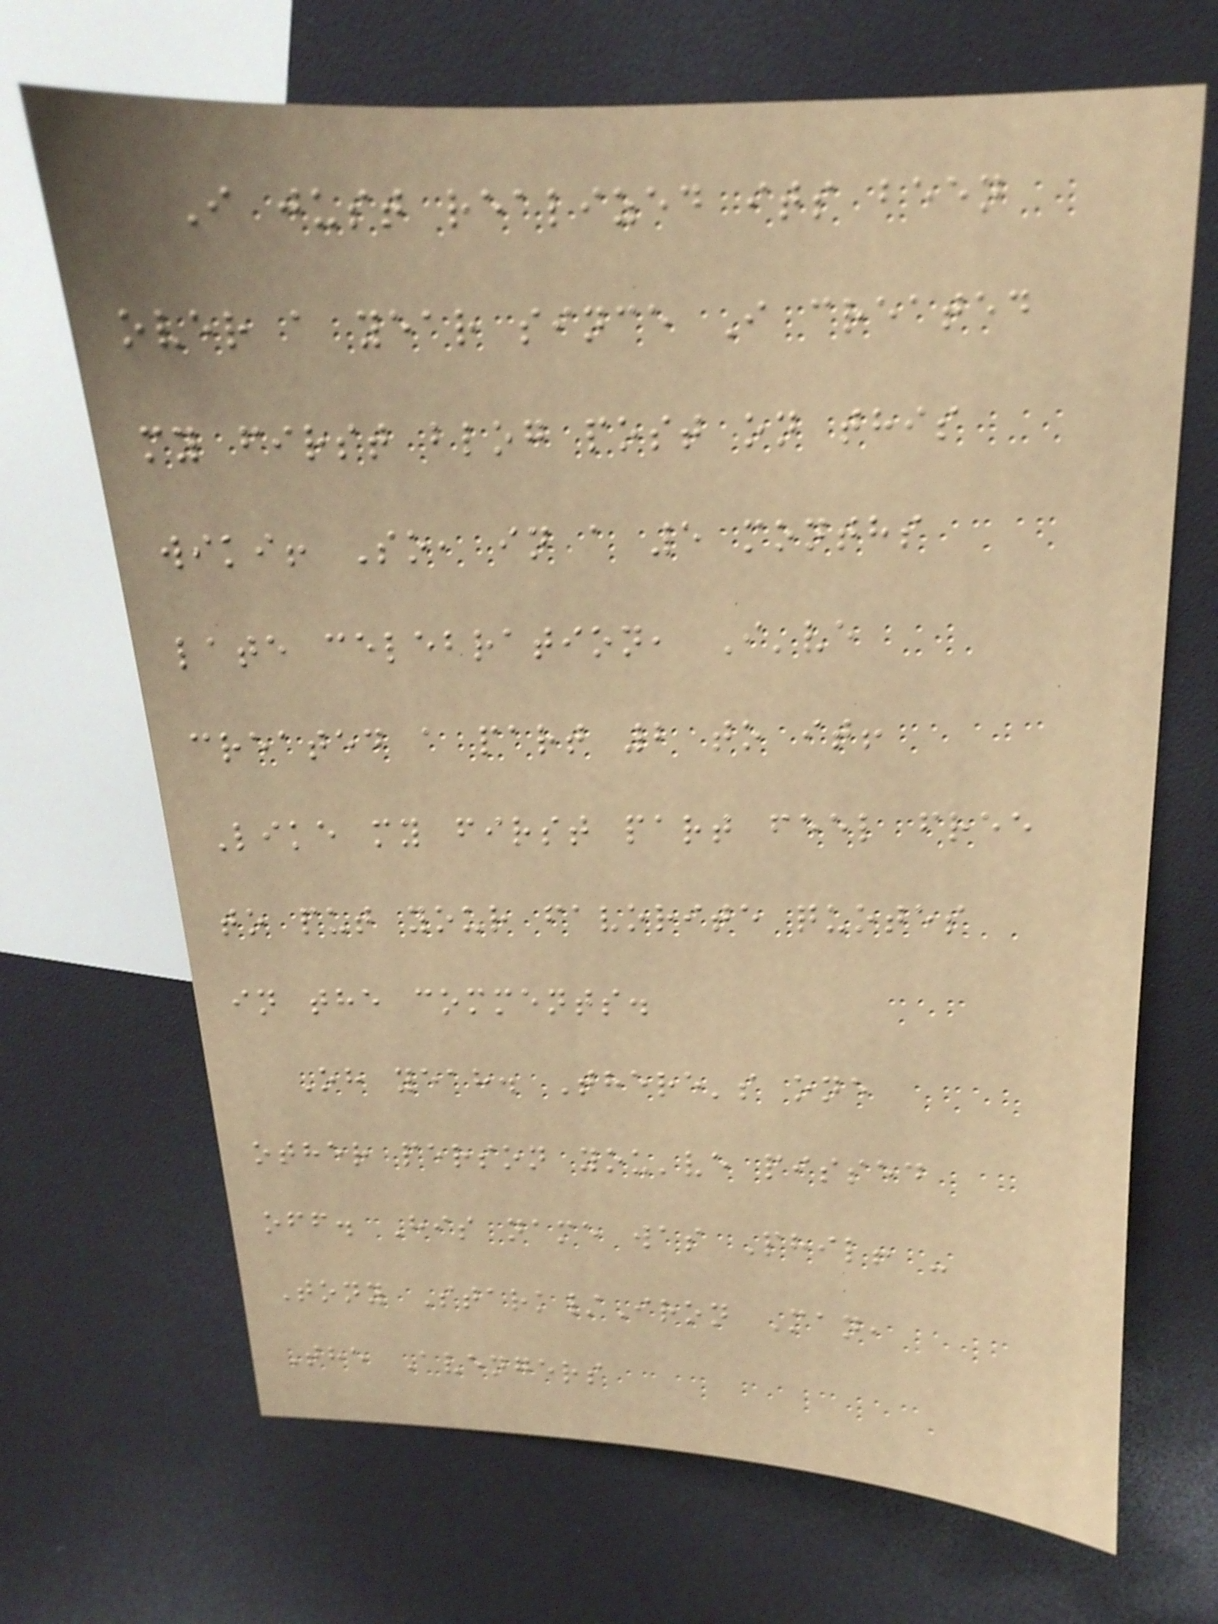I just realized its been
over a year since I created
my first blog post on this
wiki! So, in a 5 months
late celebration, I've
created a part 2 to it!
Like my first part feel free
to put your favorite quotes
in the comments.
Oh yeah. There's one
other person you've pissed
off. His name was Phil! -
Tony Stark/Iron Man,
The Avengers
